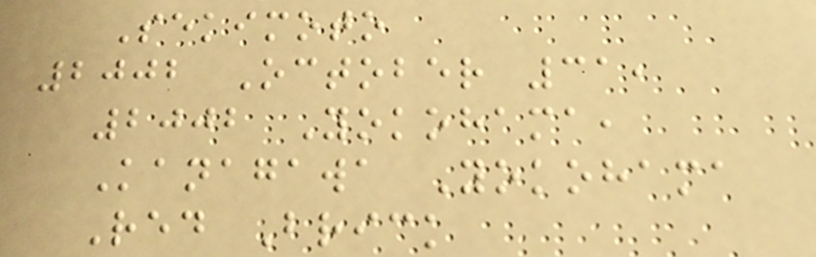Sekimoto
2002 October 31,
2002 Yokohama,
Kanagawa Yokohama
Red Brick
